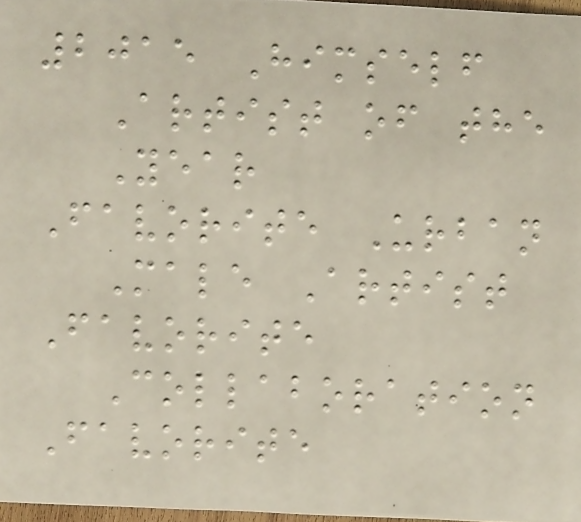2015 Himself
Artist of the
Year
Favorite Urban
Male Artist
Favorite
Collaboration
Favorite
